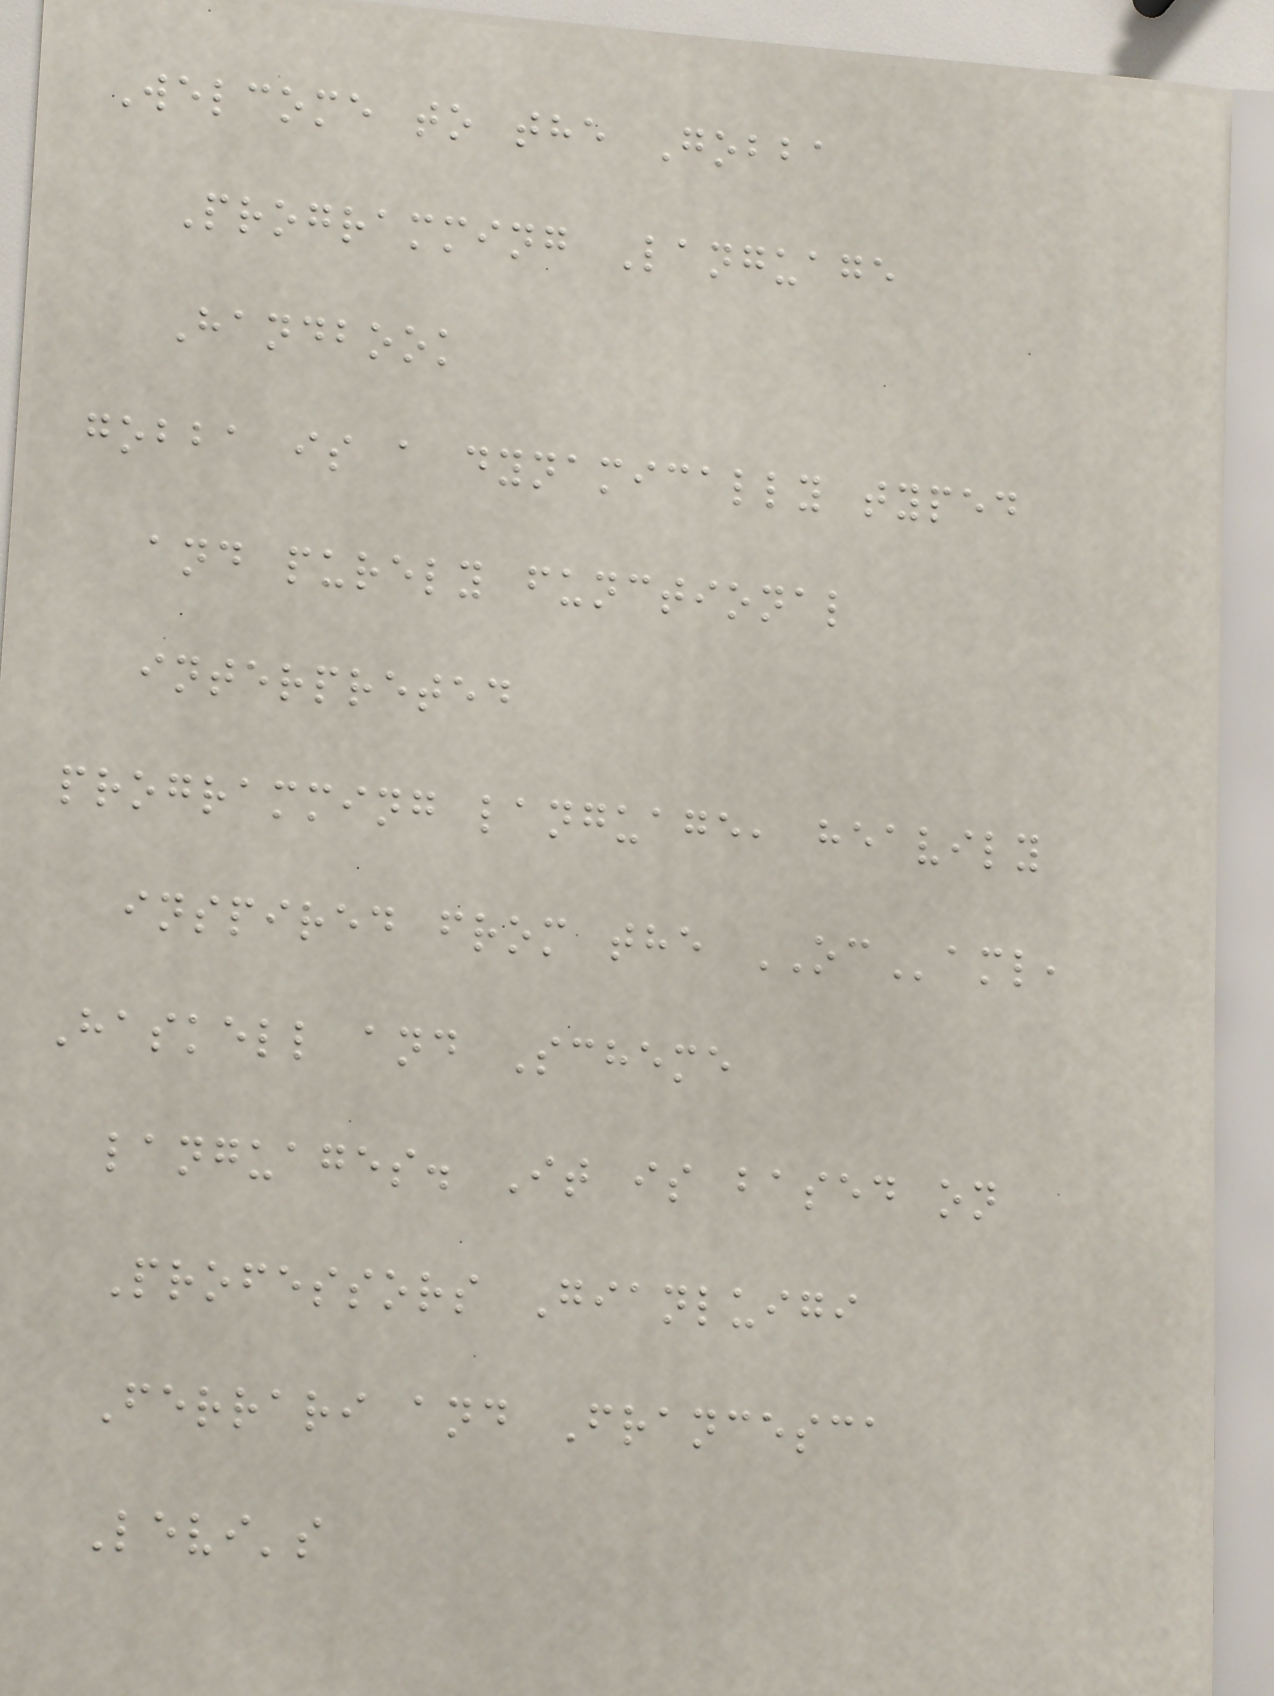Welcome to the Gobba
Programming Language
Handbook
gobba is a dynamically typed
and purely functional
interpreted
programming language, heavily
inspired from the OCaml,
Haskell and Scheme
languages. It is based on
Professors Gianluigi
Ferrari and Francesca
Levi's
